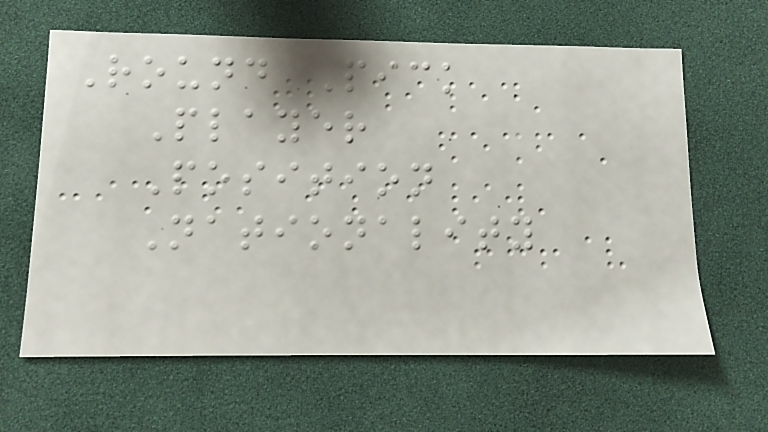Round Pick
Player
Position
Nationality
